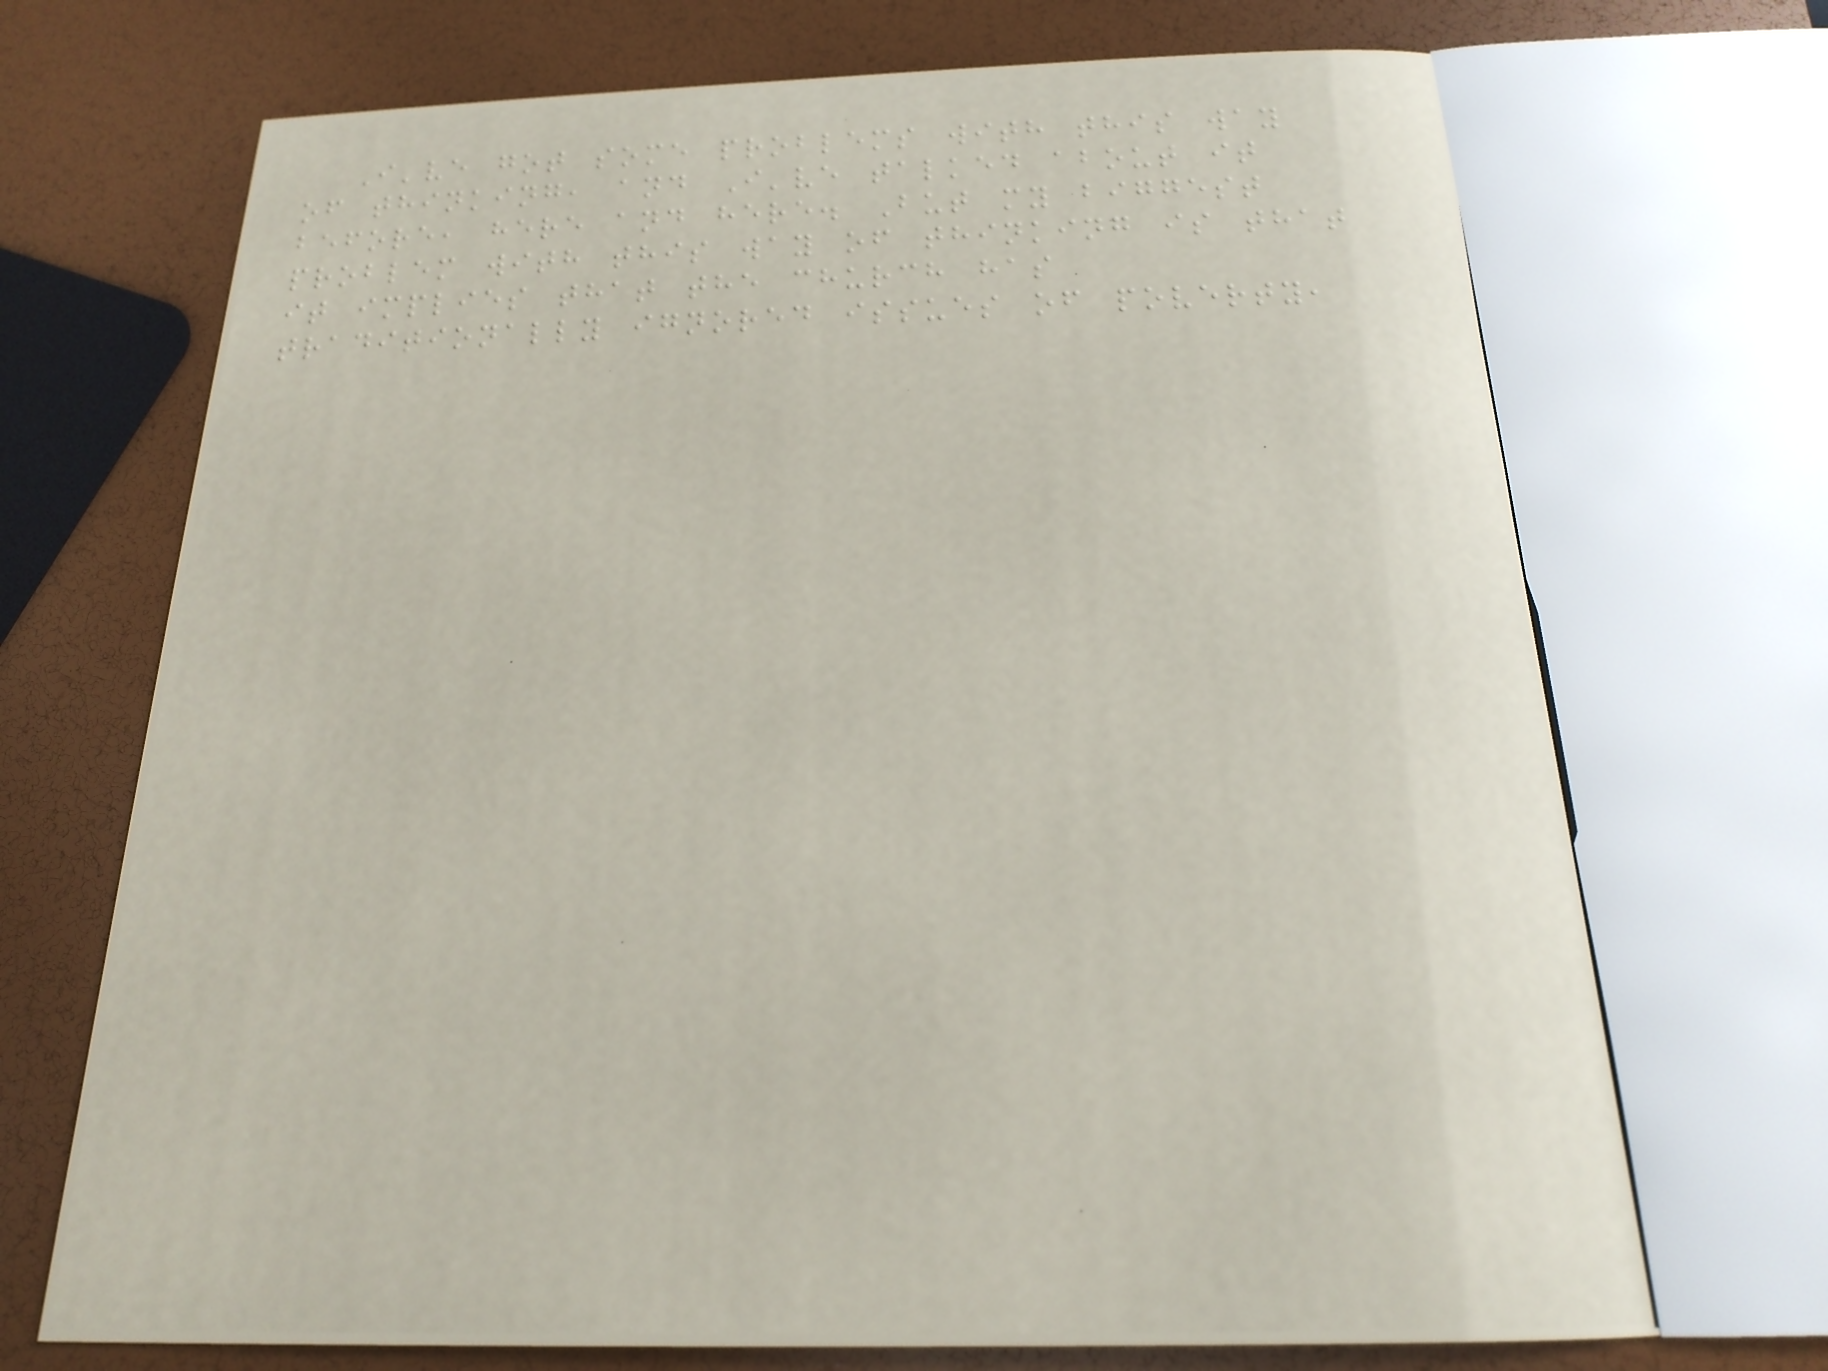I've got some problems with this way
of thinking, and I've talked about it
before, here and here. But my biggest
problem with this way of thinking is that
it implies that the church has
traditionally ignored issues of poverty,
